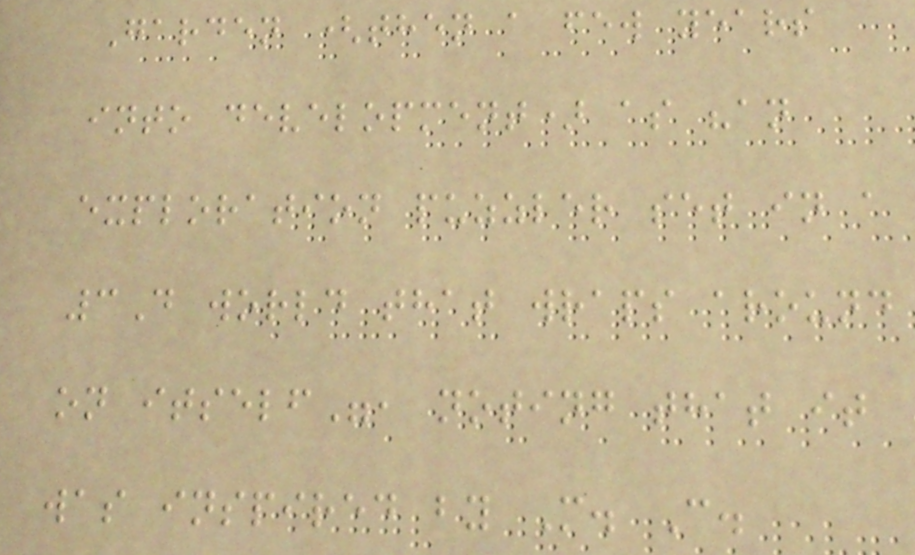Garden (then a few years
into development) as "an
exploration puzzler set in a
3D world that wraps around
on itself", noting that it
was inspired by M. C.
